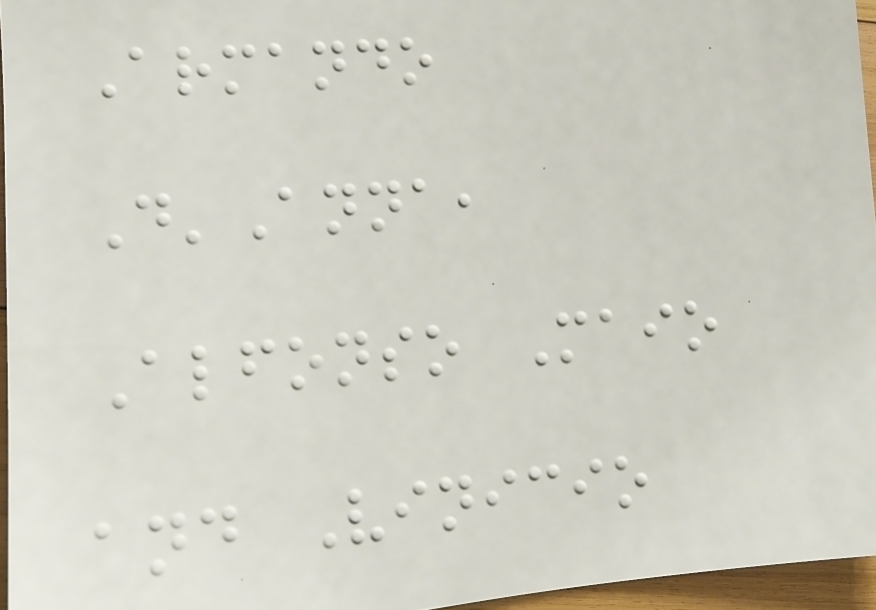Armando
D'Anna,
Alfonso Maio
and Vinicio
